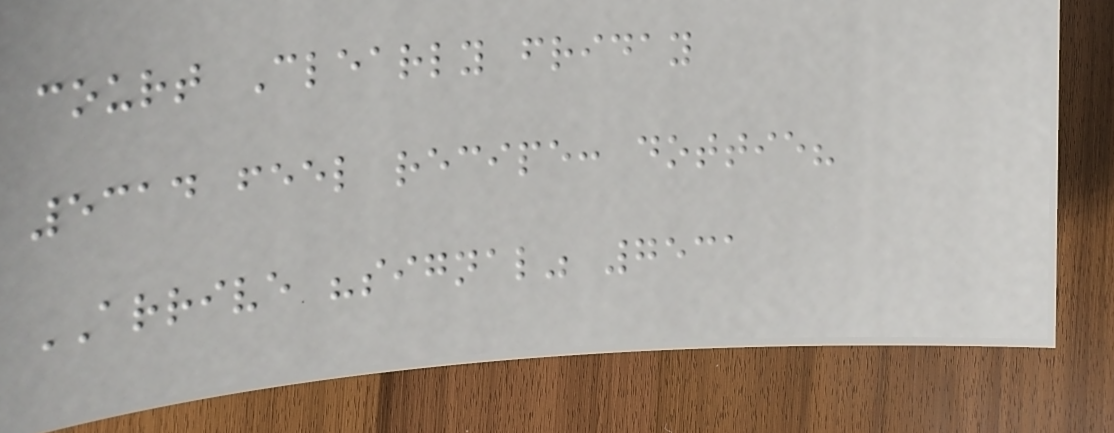court Clearly friday
5314 feel recipe: dottie?
ARRIVE "signal" 7531
